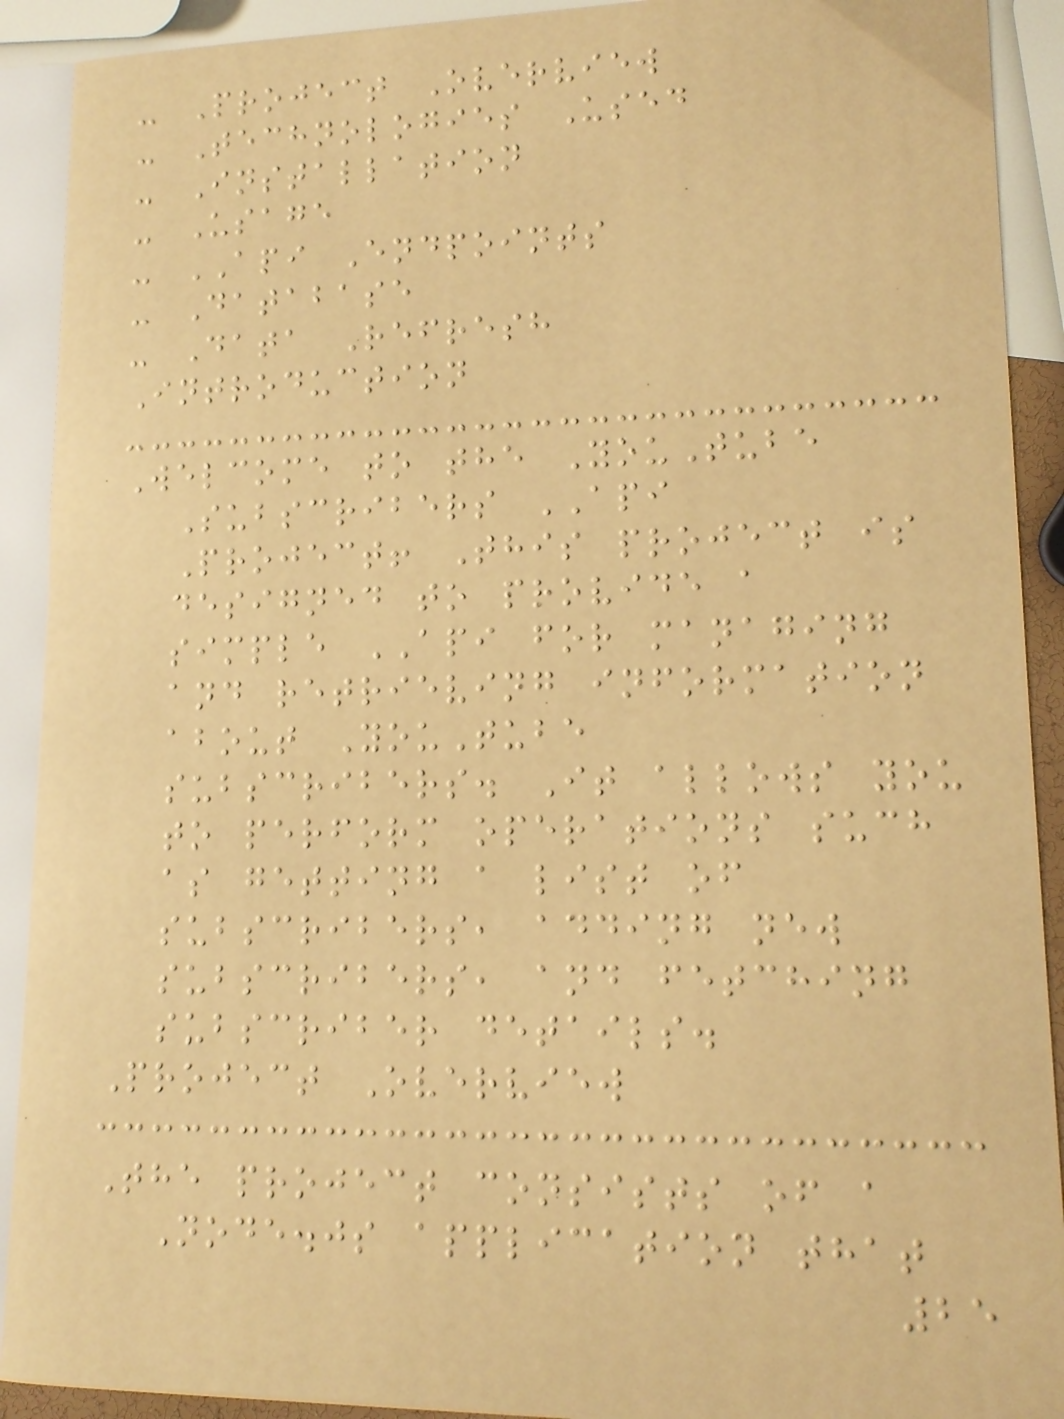- Project Overview
- Technologies Used
- Installation
- Usage
- API Endpoints
- Database
- Data Refresh
Introduction
Welcome to the YouTube
Subscribers API
Project! This project is
designed to provide a
simple API for managing
and retrieving information
about YouTube
subscribers. It allows you
to perform operations such
as getting a list of
subscribers, adding new
subscribers, and fetching
subscriber details.
Project Overview
The project consists of a
Node.js application that
25
